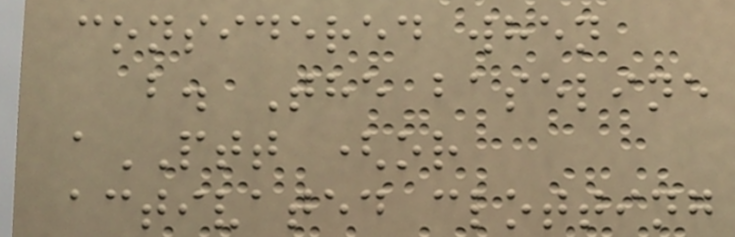considered when
b. The baseline
aPTT (or
activated clotting
